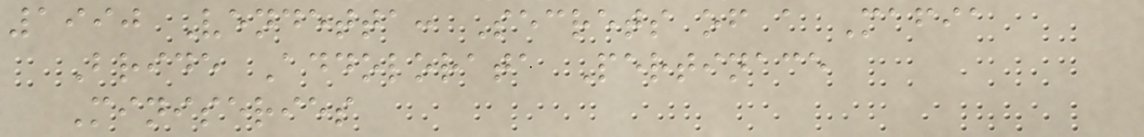1990 Vendetta: Secrets of a Mafia
Bride Addolorata Pertinace
Miniseries
